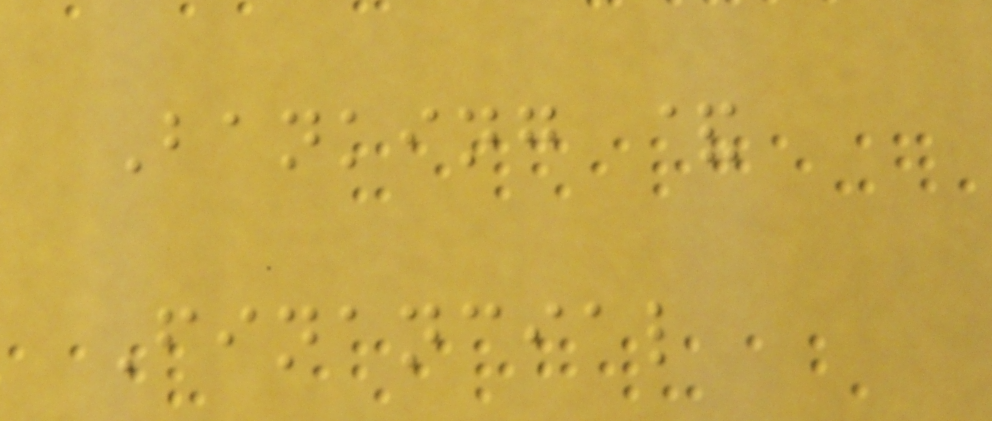Banking &
Financial
